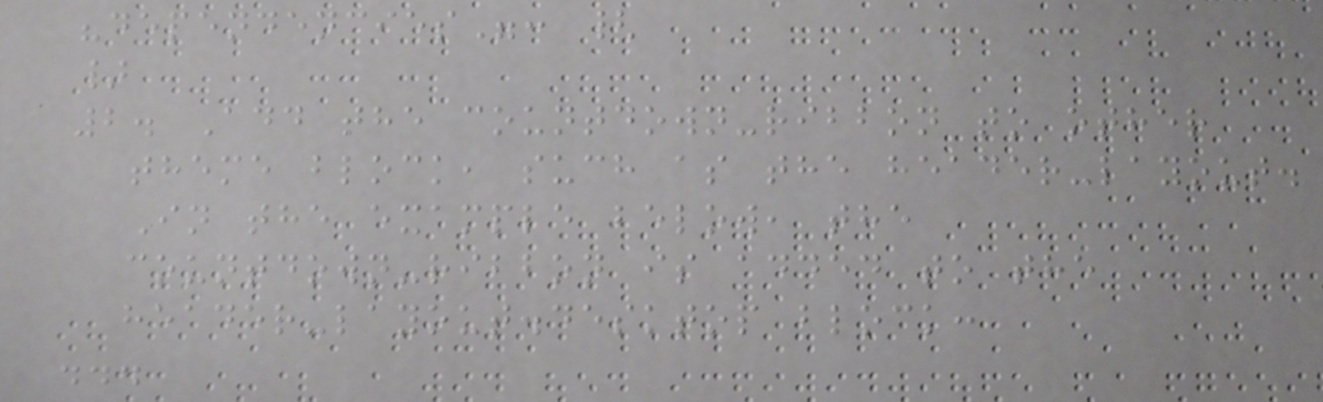"dependencies": {
}
2. Add the countdown-ribbon to other
theme block, such as the header-layout.
In the example below, the
countdown-ribbon is added to the
header-layout.desktop block:
...
